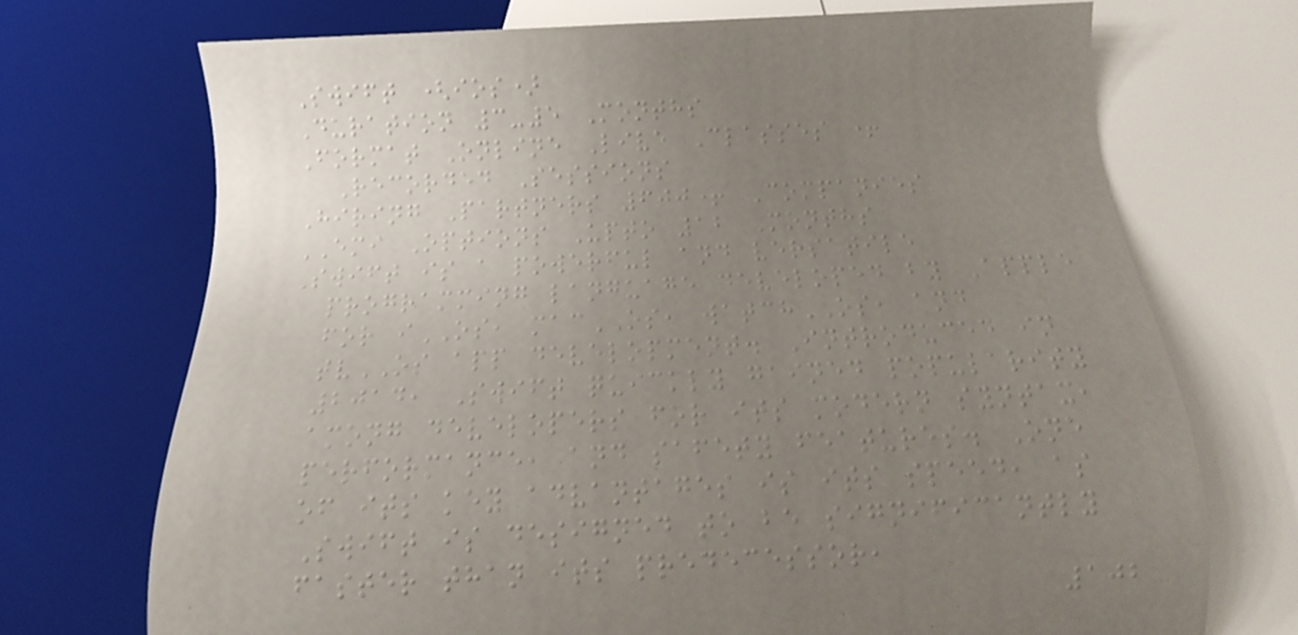Swift (ios)
Duration 3-5 Months
Format Online Live Classes +
Recorded Sessions
Hiring Partners 600+ Companies
EMI Options Upto 12 Months
Swift is a powerful and versatile
programming language developed by Apple
for iOS, macOS, watchOS, and
tvOS app development. Introduced in
2014, Swift quickly gained popularity
among developers for its modern syntax,
performance, and safety features. One
of its key advantages is its speed, as
Swift is designed to be significantly
faster than its predecessor,
102
